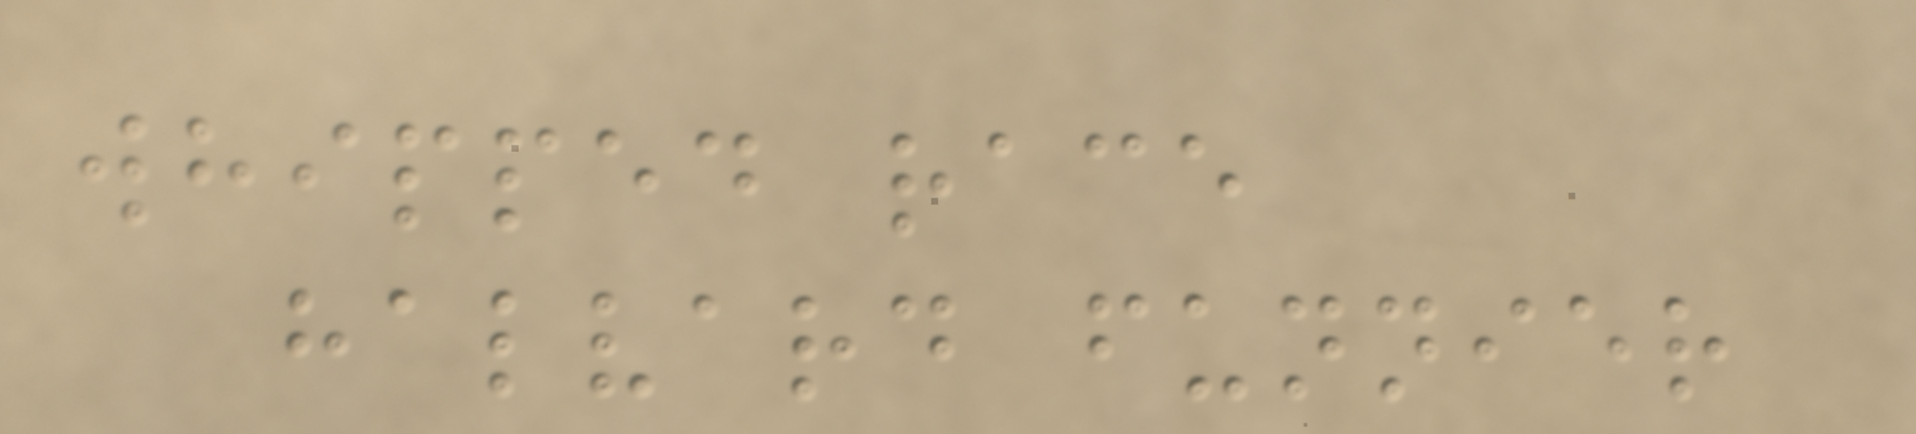whipped race
halvard funnier
